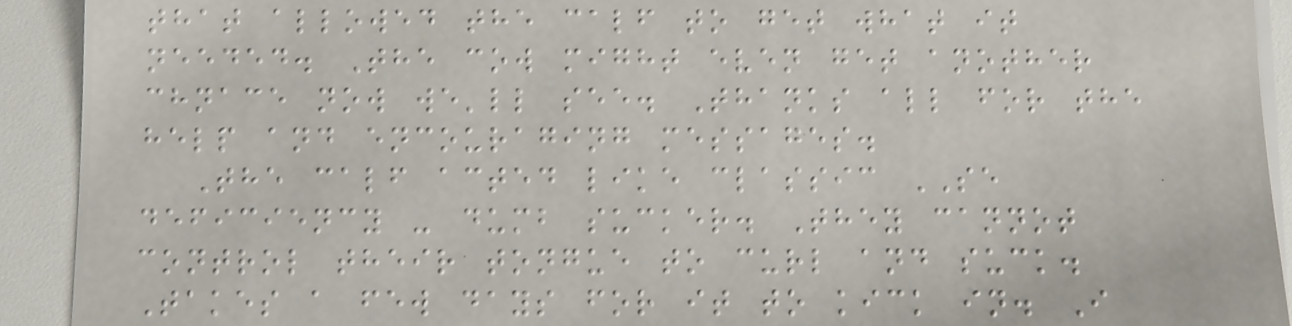that allowed the calf to get what it
needed. The cow might even get another
chnace now we'll see. Thanks all for the
help and encouraging messages.
The calf acted like classic SE
deficiency - dumb sucker. They cannot
control their tongue to curl and suck.
Takes a few days for it to kick in. I
